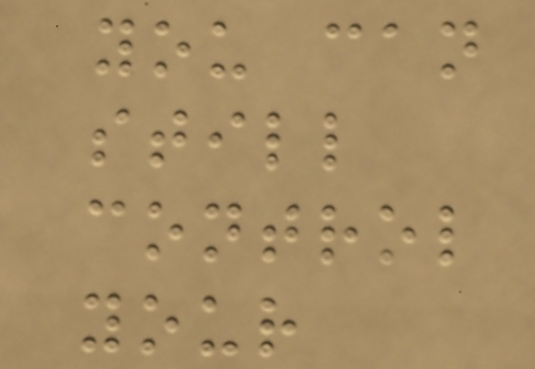you can
still
control
your
